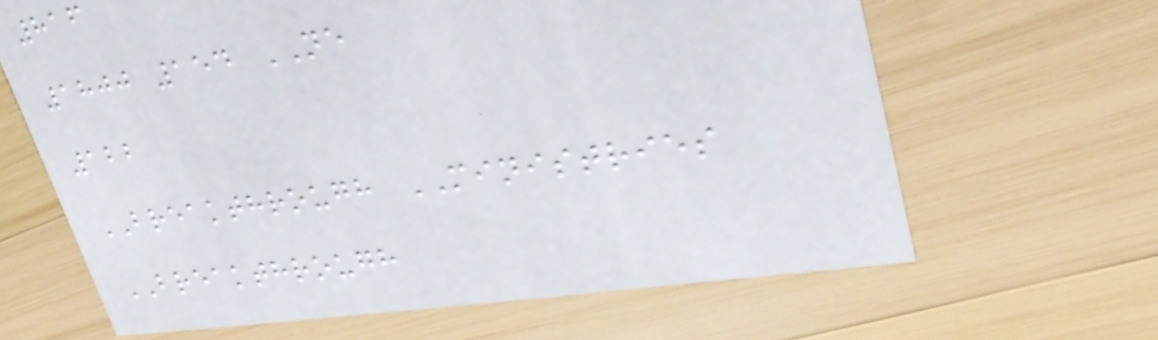816
1800 154 NE
122
BREAKTHROUGH MINISTRIES
BREAKTHROUGH
